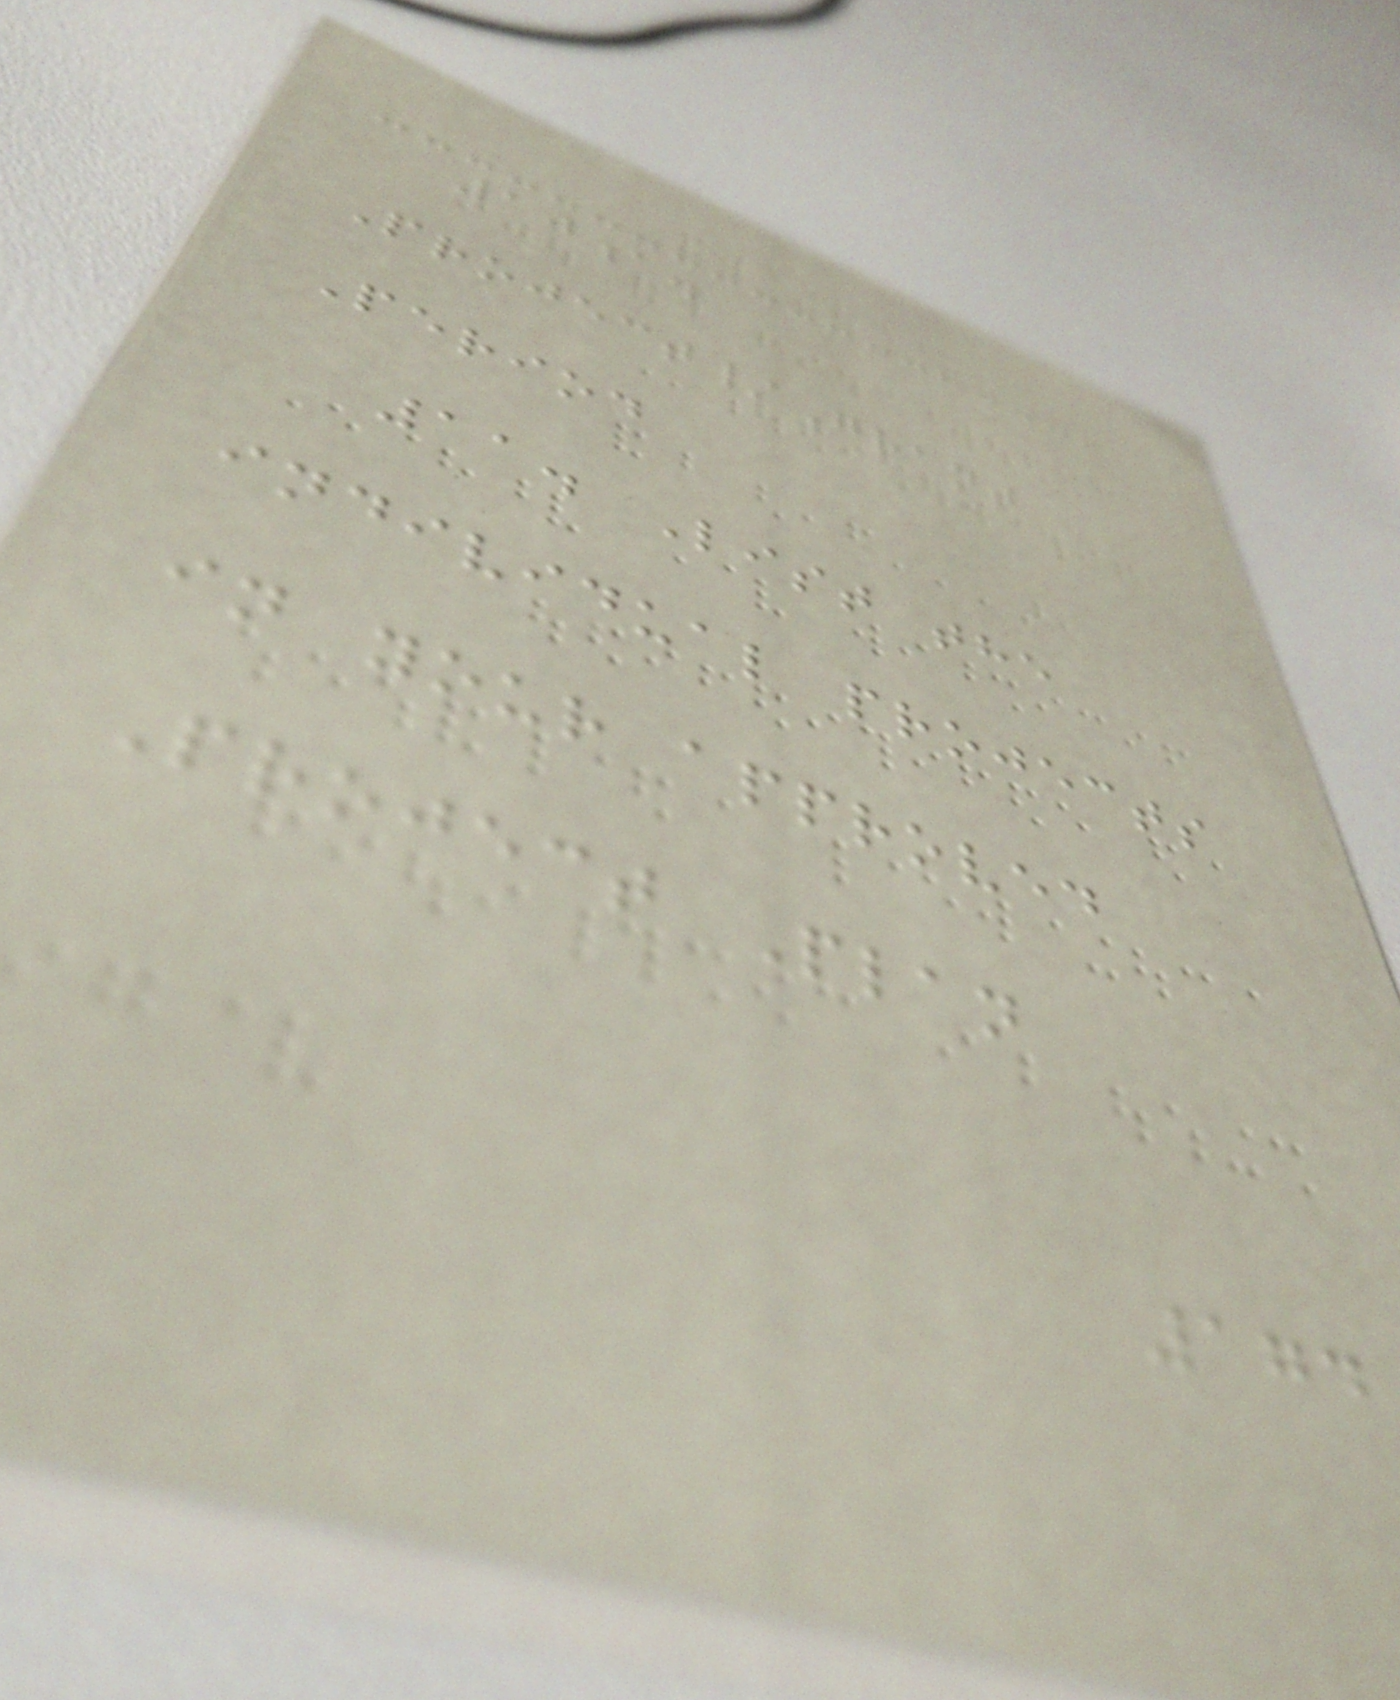10a.
Project/Grant
Period
11. List the
individual projects
in your approved
Project Plan
174
